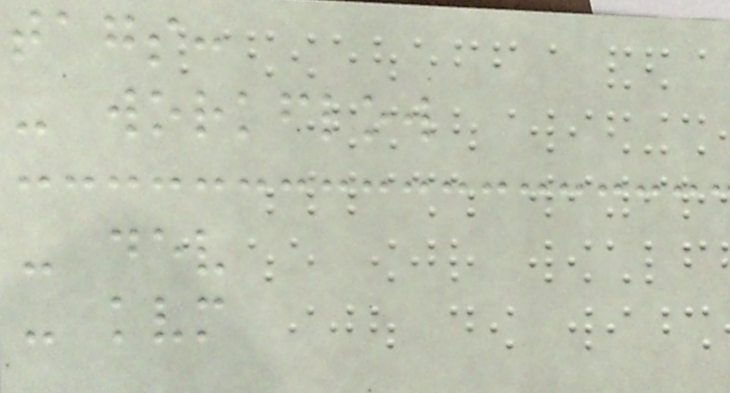tags:
- workflow
- dev
- kvm
